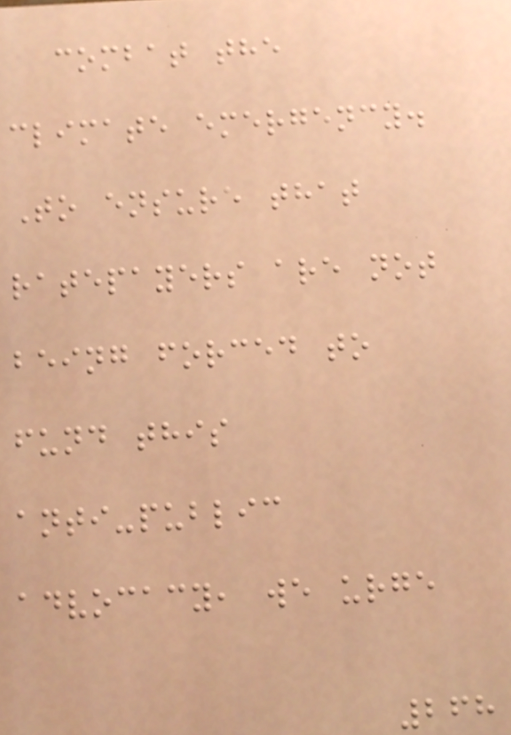combat the
climate emergency.
To ensure that
ratepayers are not
being forced to
fund this
anti-public
advocacy, we urge
268
